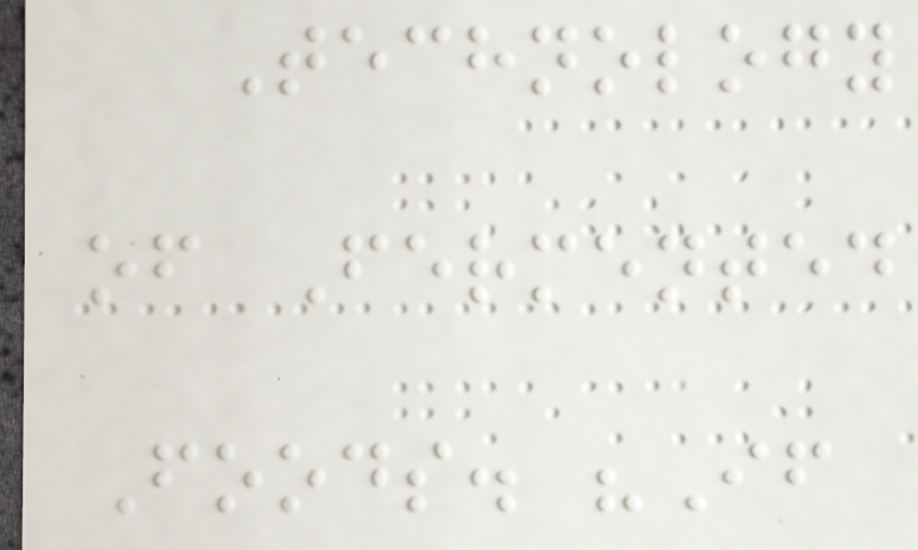Technology
of Fermented
Foods. "If
